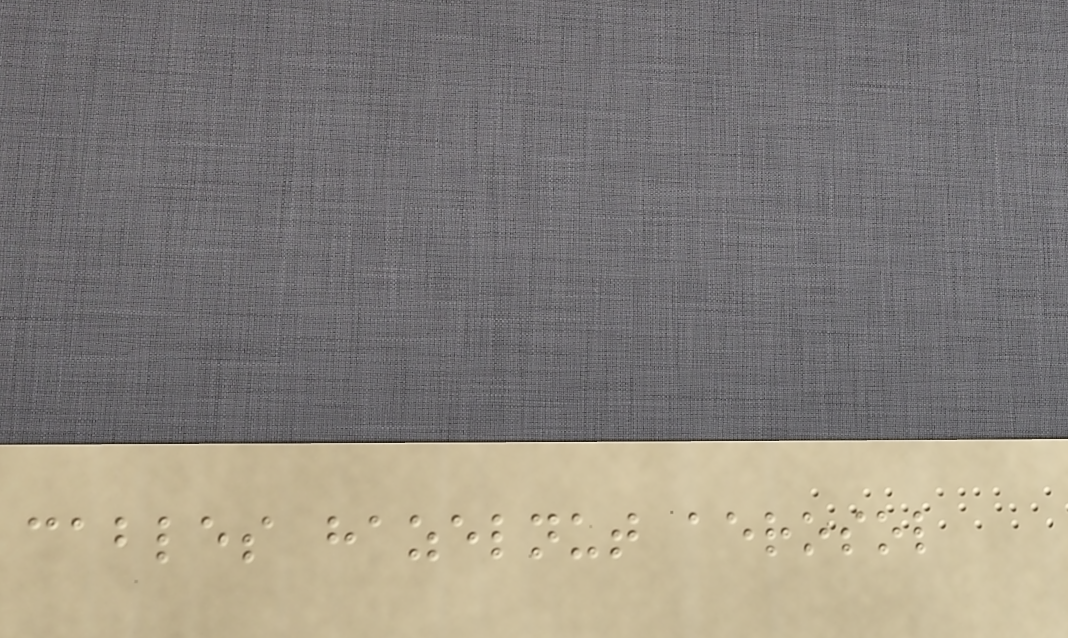cables hazelnut aerosol
